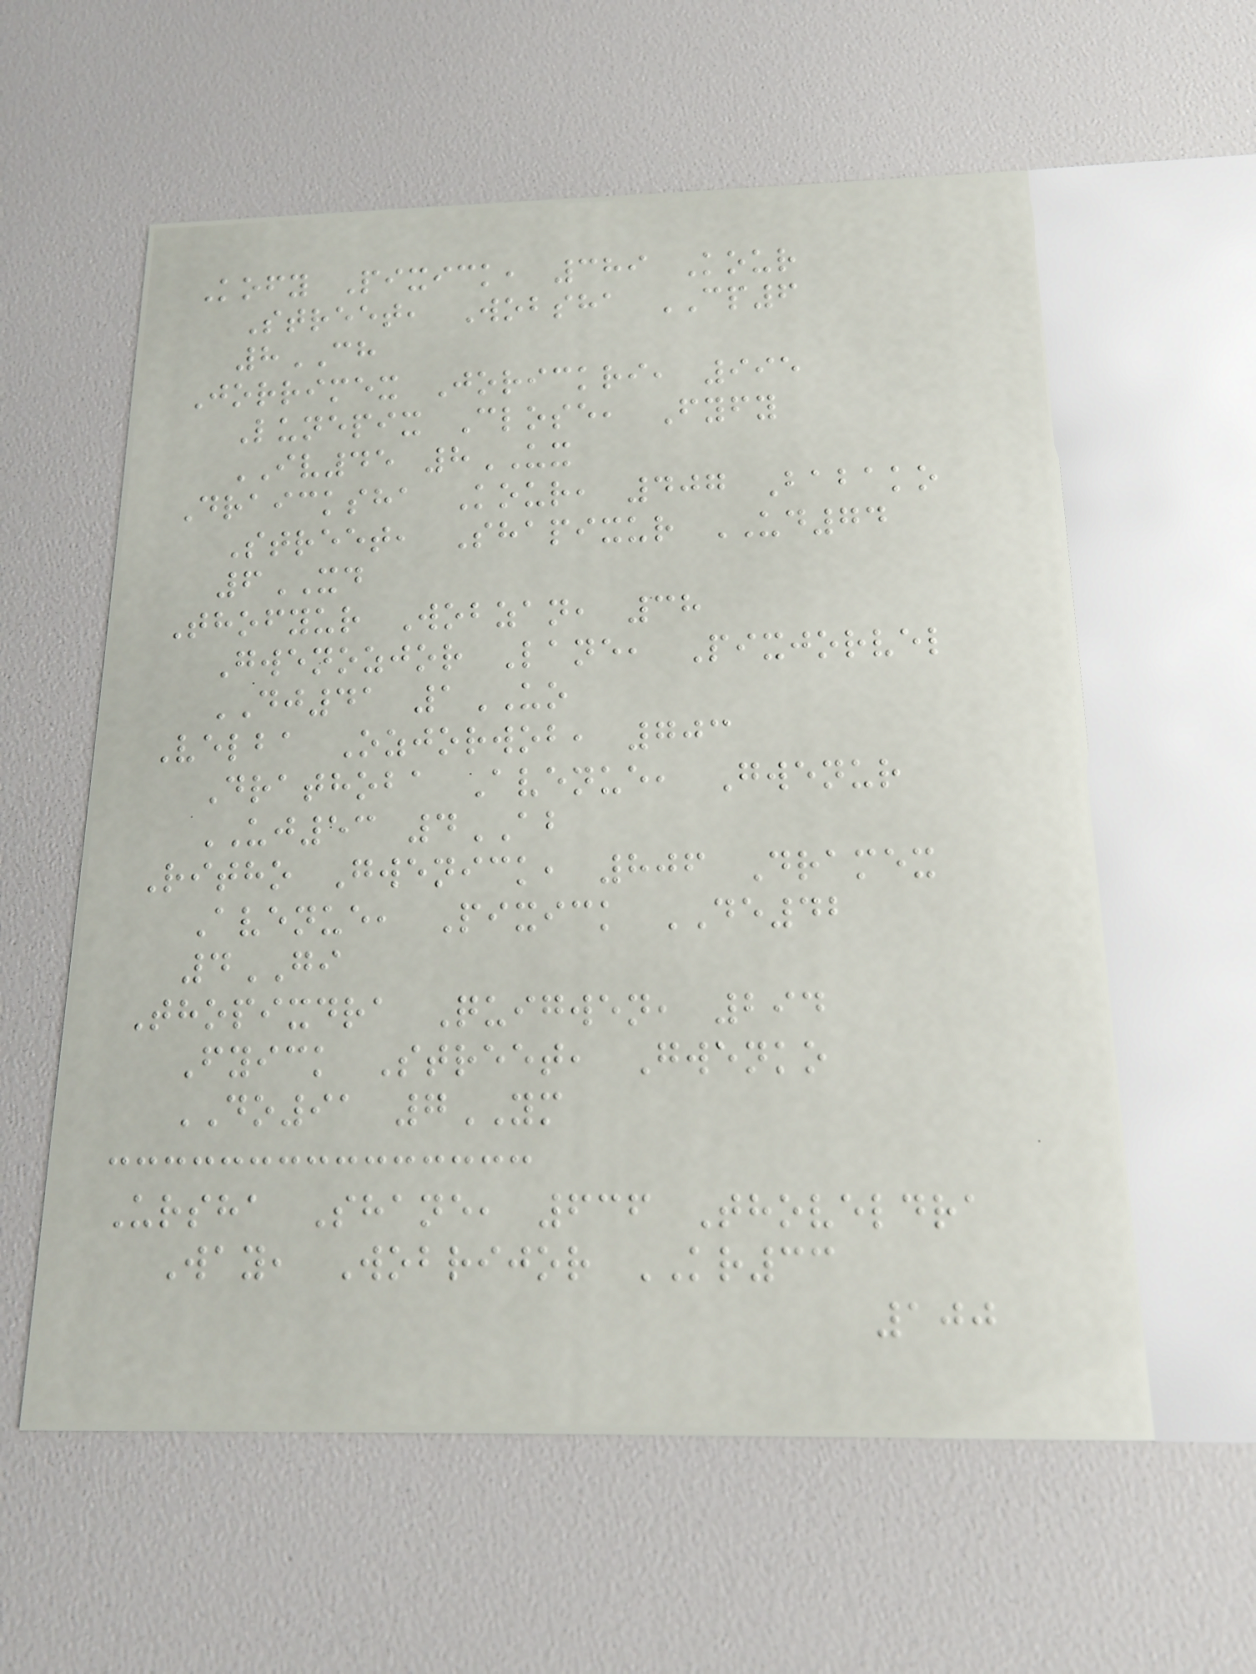Kofy Pixick, 389 Kour
Street, Wobsha CP6
8CH
Jorrimex Jorickri, 995
Lunepix Close, Fyfy
IV45 8UX
Draicksha Kour, 407 Babako
Street, Shapixur UD74
6XD
Thofyur Wobzan, 38
Gwenozjor Lane, Pixjorvel
DJ41 1UO
Velba Ozjorwob, 703
Drathoba Avenue, Gwenur
UJ53 4AB
Ritho Gwenick, 806 Dramex
Avenue, Pixick DE42
4GI
Thopixdra Quigwen, 294
Fyick Street, Gwenko
DO91 7YM
Ursha Shane, 636 Thoveldra
Way, Wobrijor KR33
100
